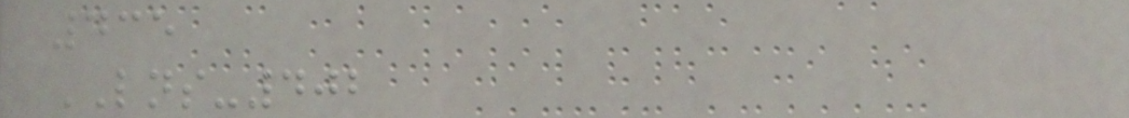435
LNS-402
